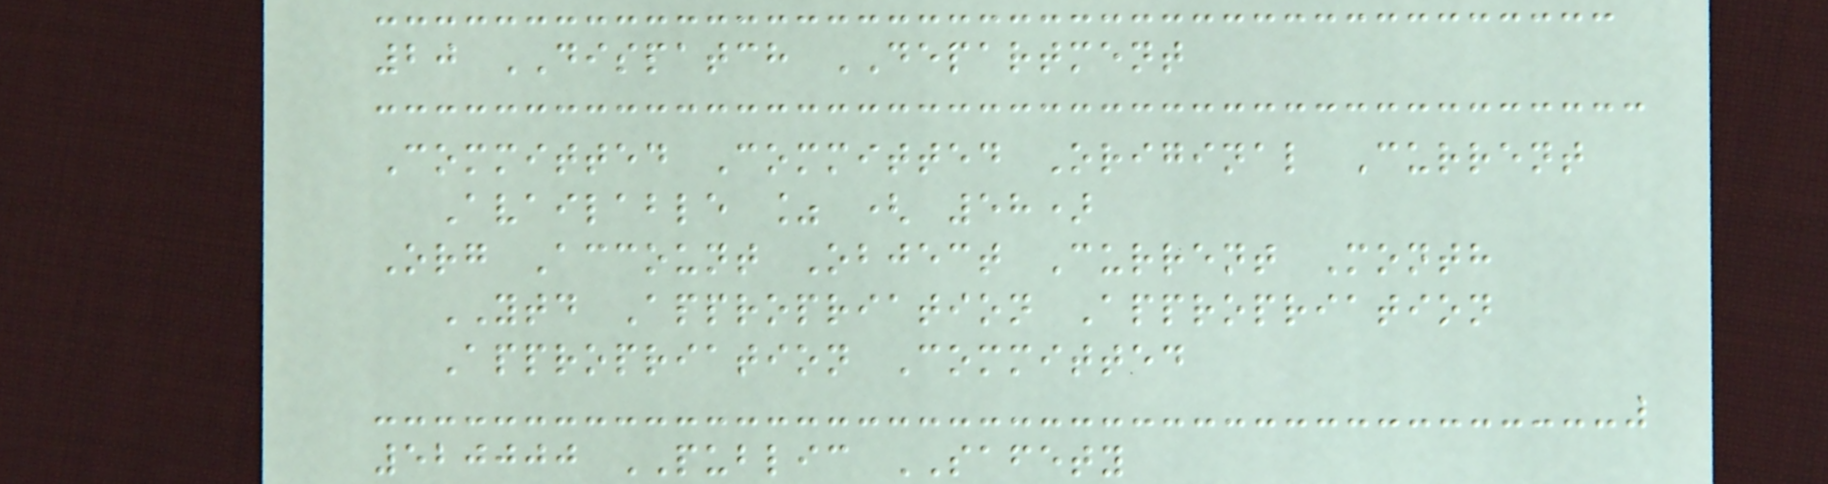20 DISPATCH DEPARTMENT
Committed Committed Original Current
Available % ( 58)
Org Account Object Current Month
YTD Appropriation Appropriation
Appropriation Committed
520000 PUBLIC SAFETY
